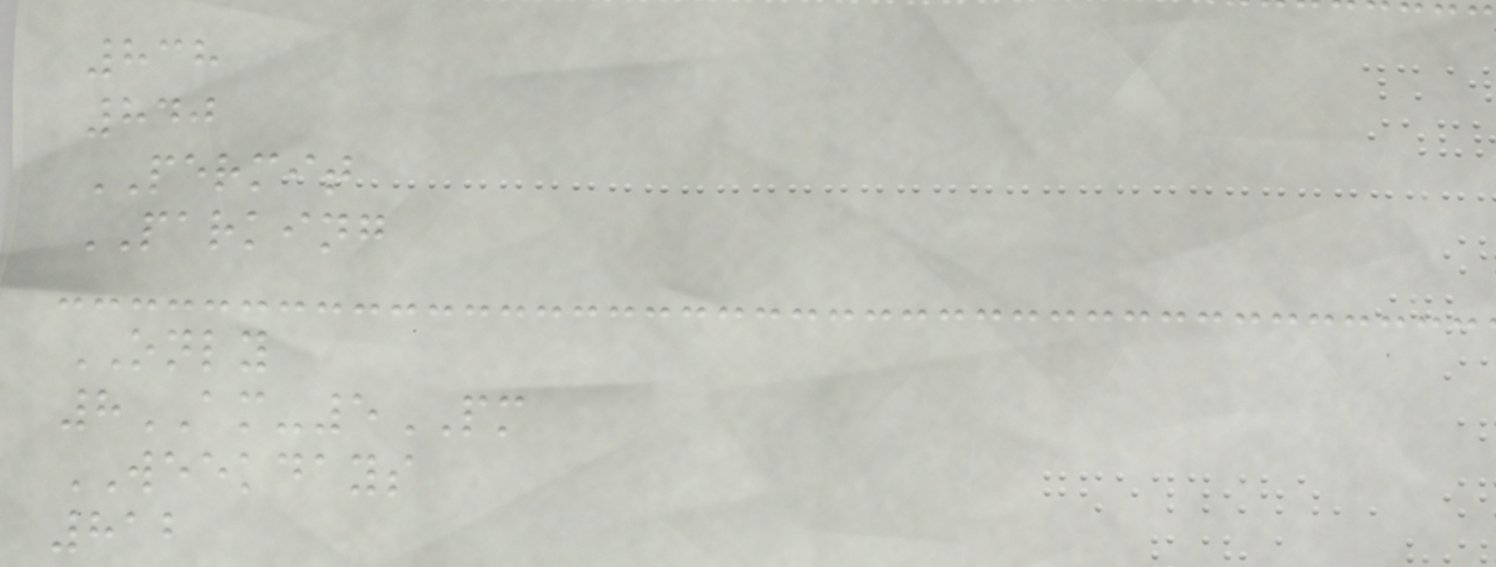838
840
PERMIT
PARKING
ONLY
8AM-5PM
WEEKDAYS
812
